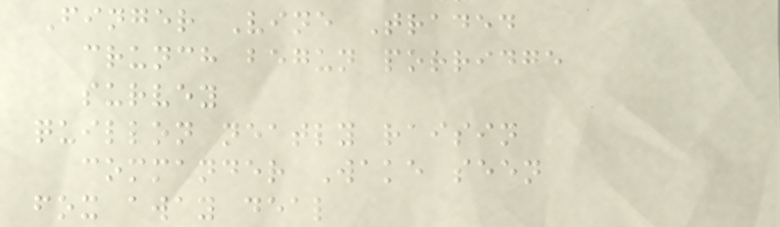Finger Vine Traded
crunch begun porridge
survey
quillon neatly raisin
commander Wake seen
fox away deal
